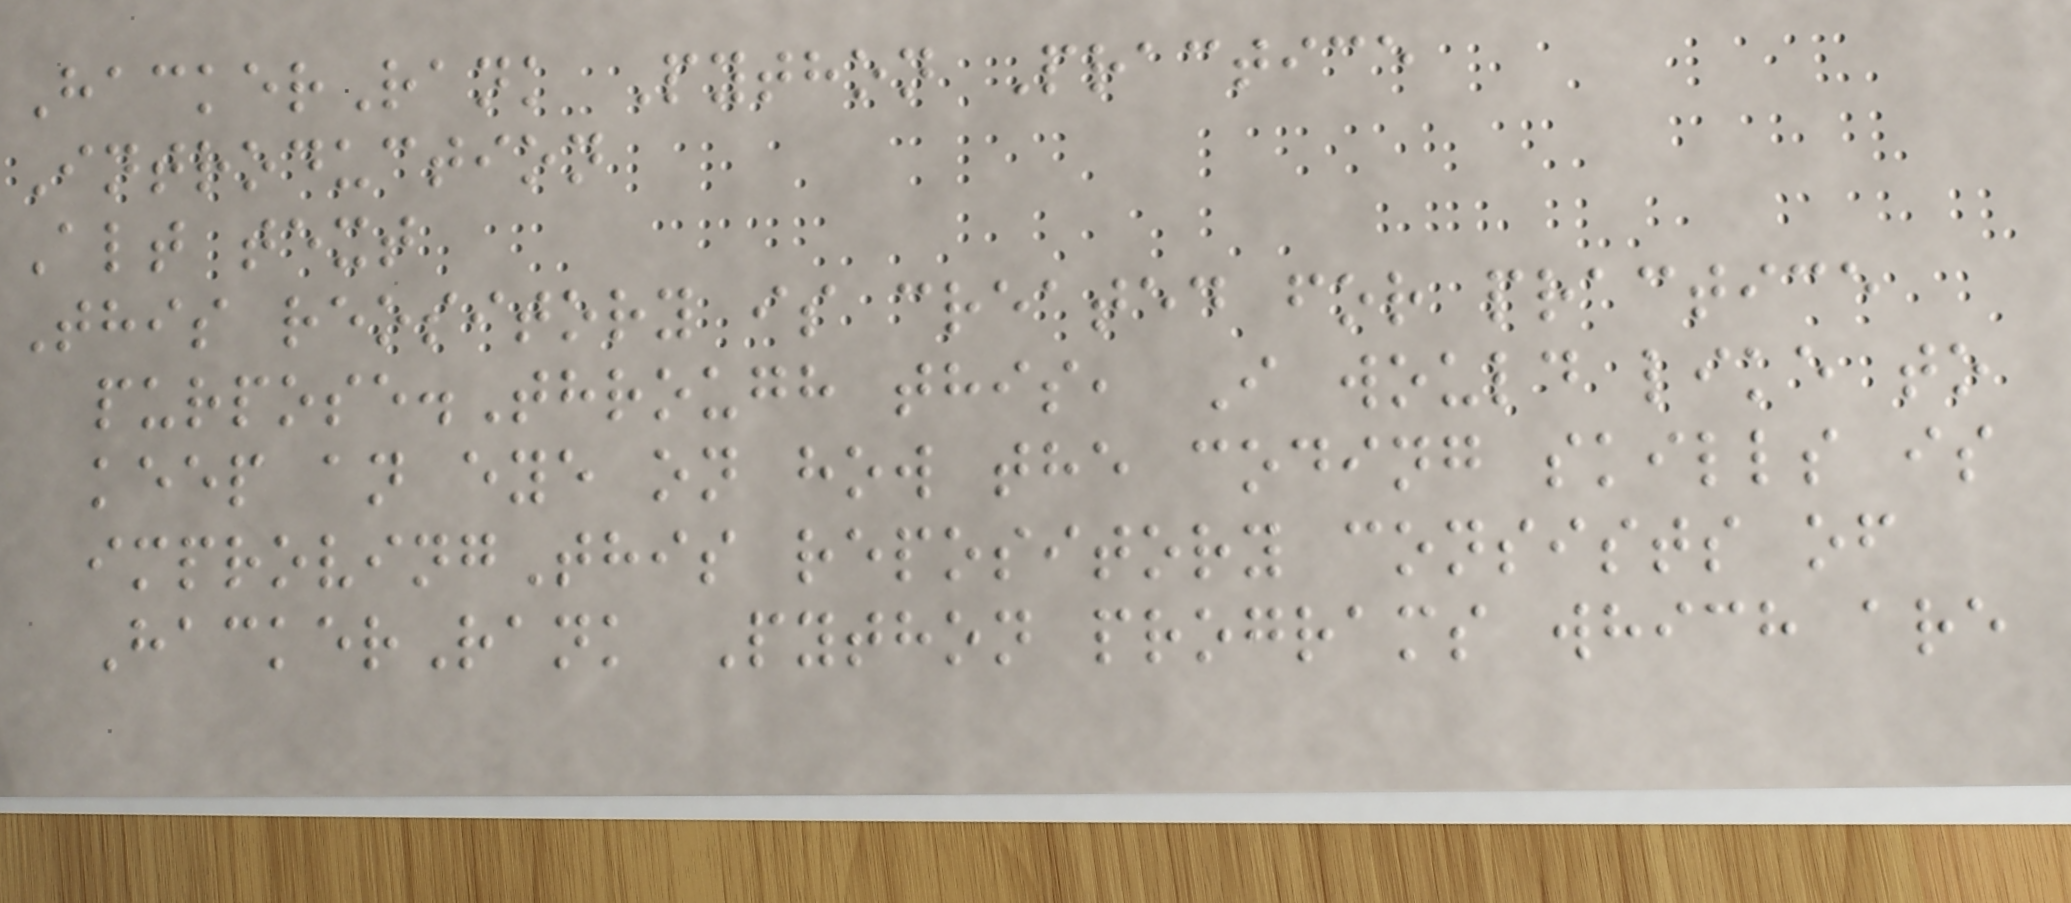HackerRank Python Practice
Introduction
Alt text
This reository is created for practice
purpose.Through this, I would like to
keep an eye on how the coding skills is
improvingThis repository consists of
HackerRank Python programs which are
